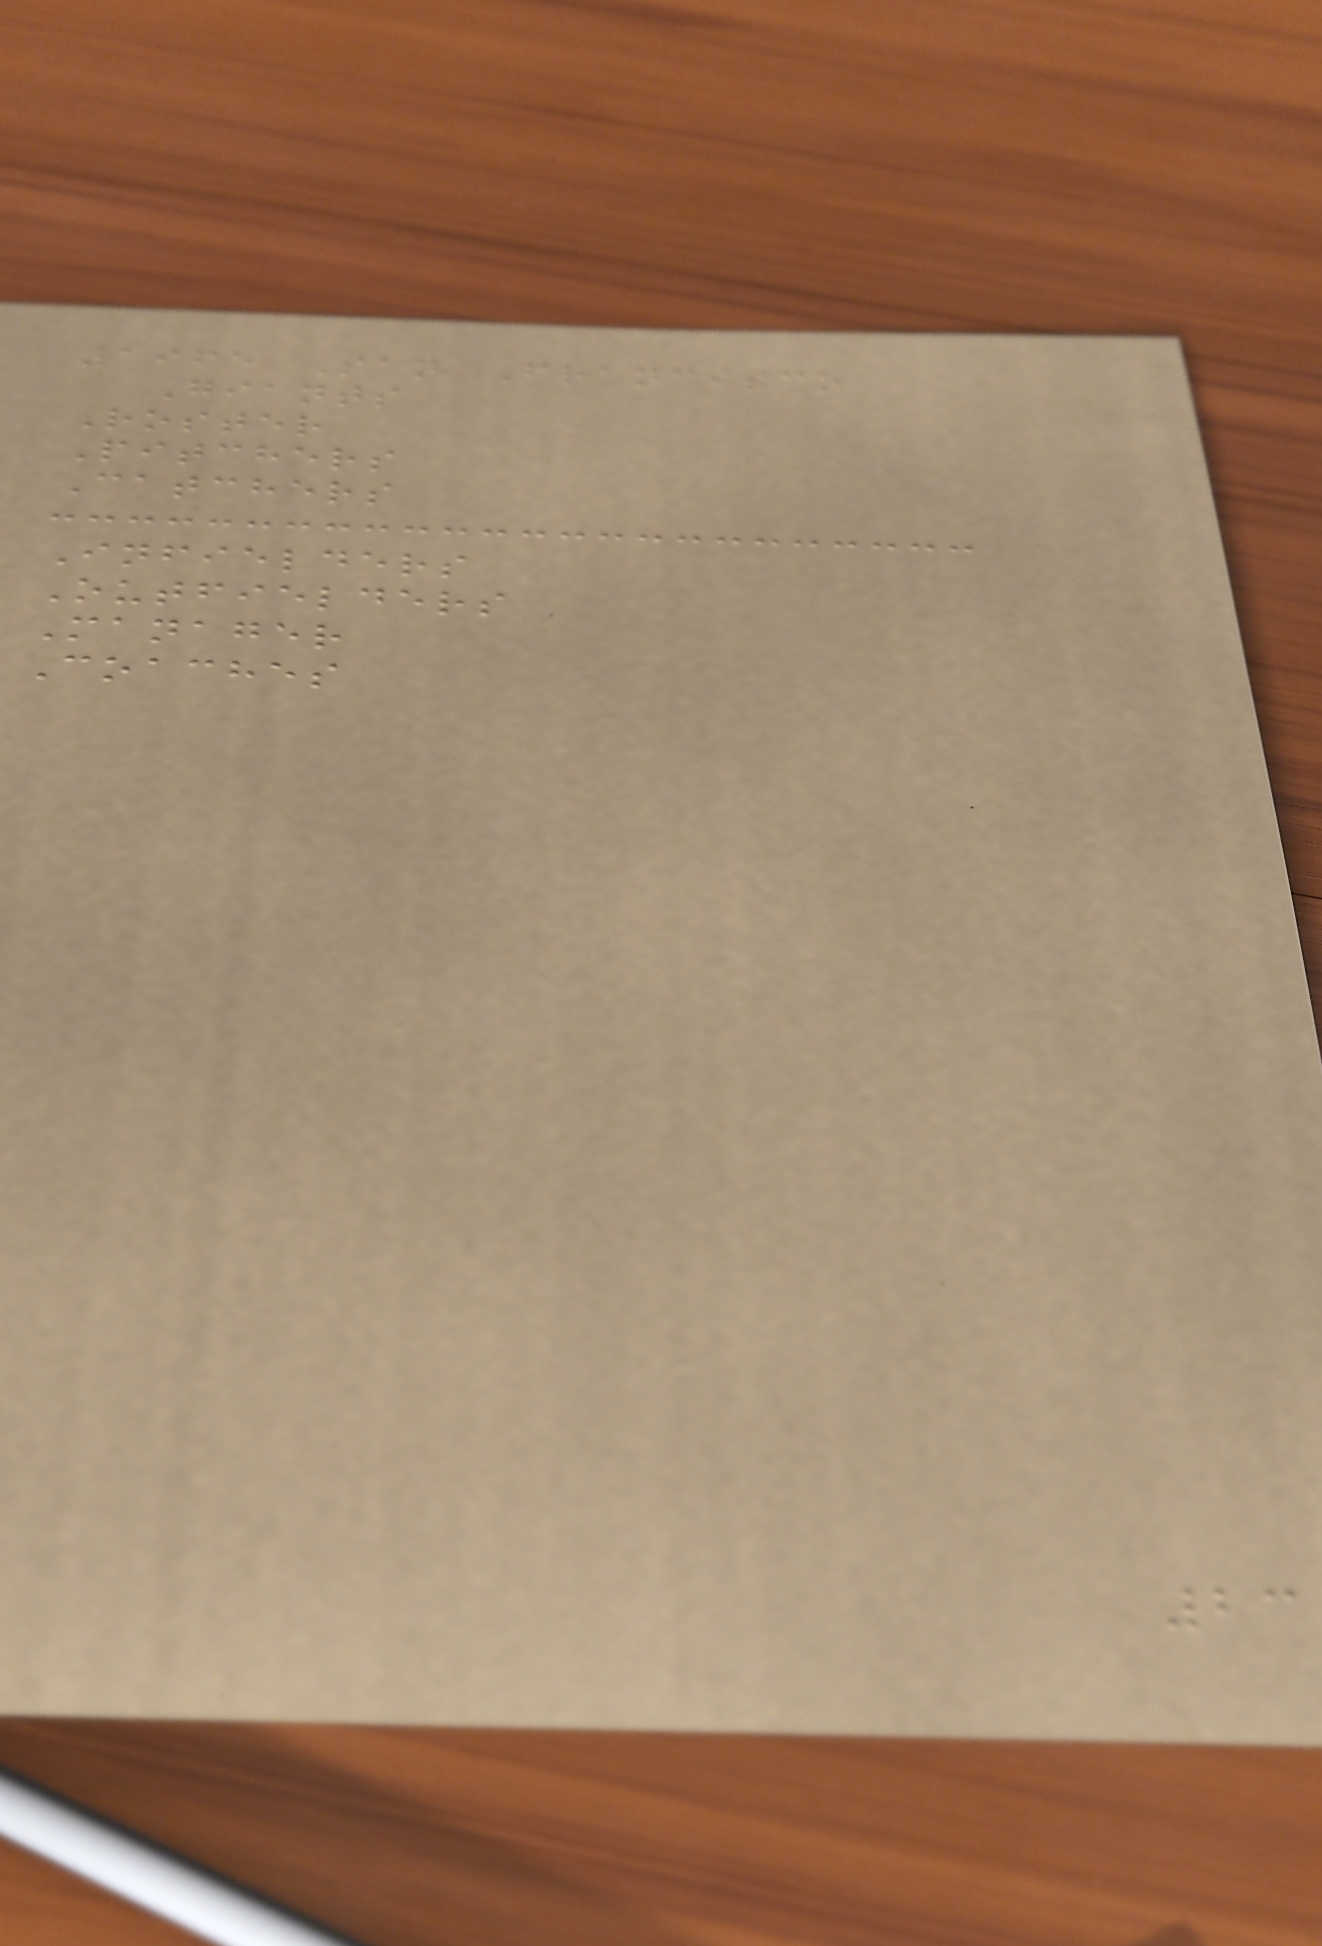1965 San Francisco
Giants
Roster
Pitchers
Catchers
Infielders
Outfielders
Manager
Coaches
23
